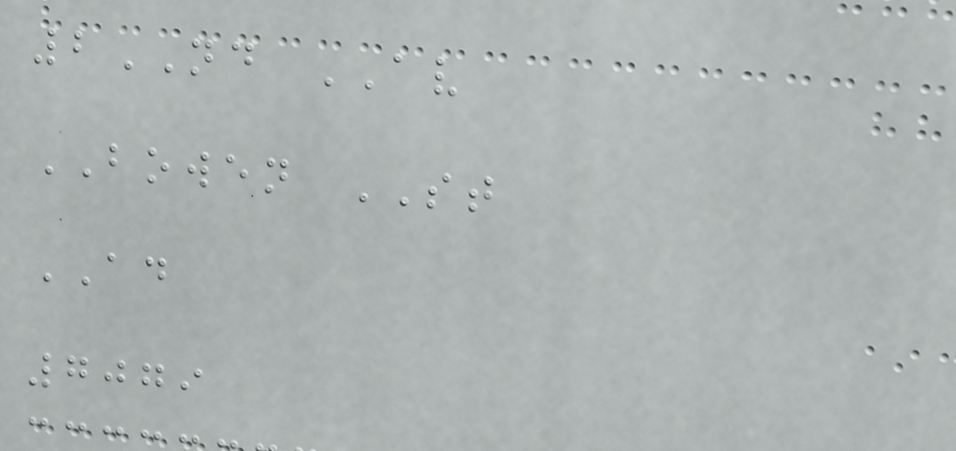2ND AV
BOWEN ST
AD
7079
